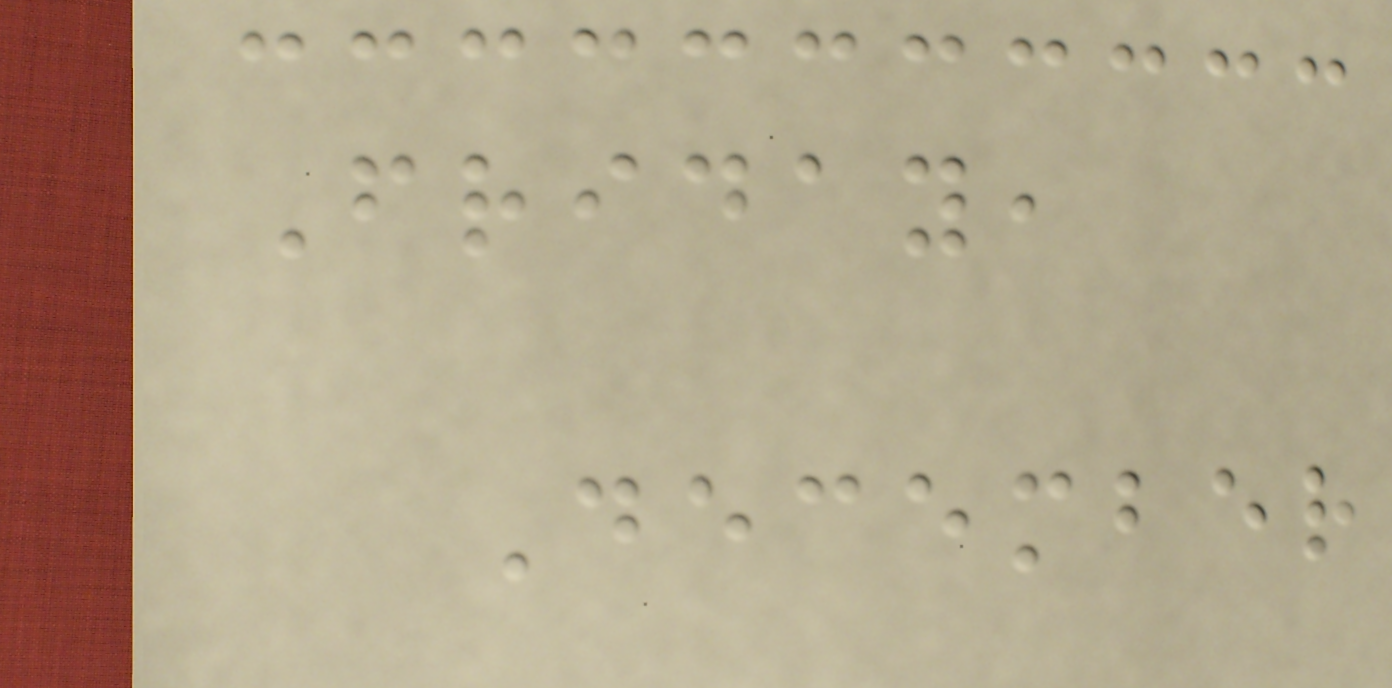Friday,
December
